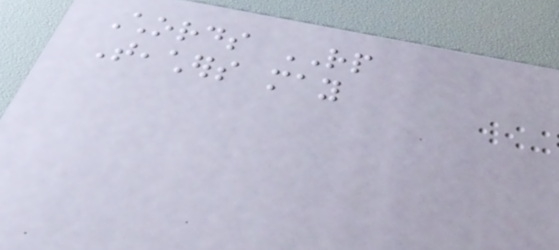Chords RP
Teachers may
